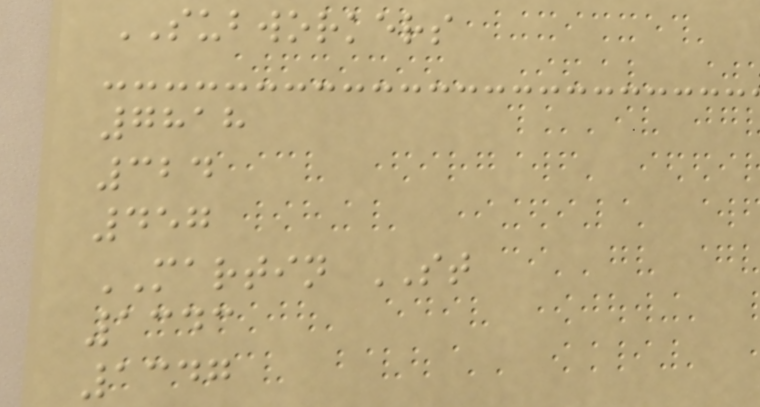SUBWORKERS
7818
324
457
MARTIN ST
1343
1347
